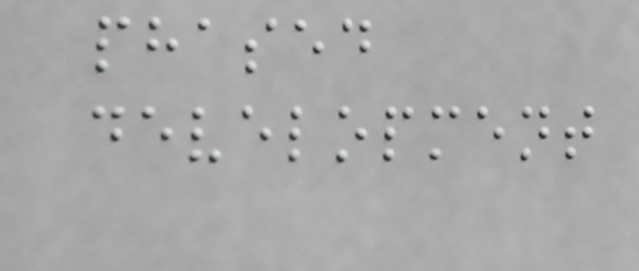phased
development
